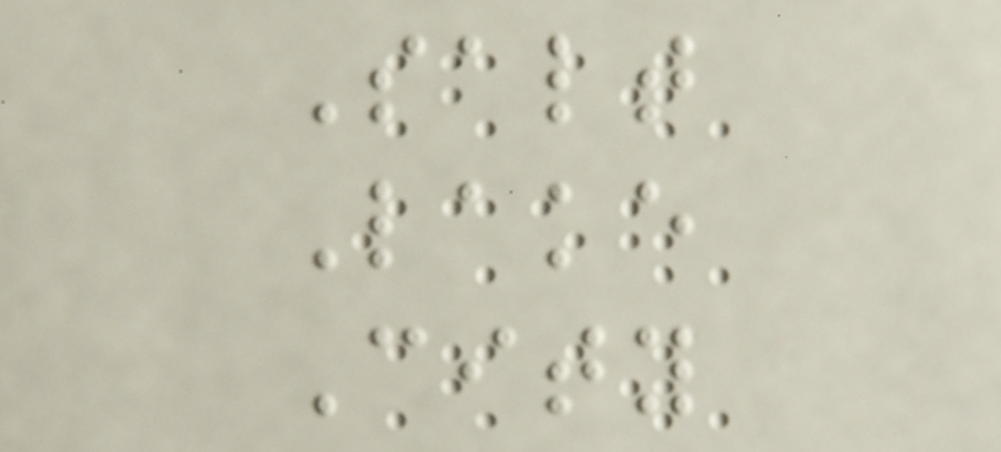Salt
Lake
City
